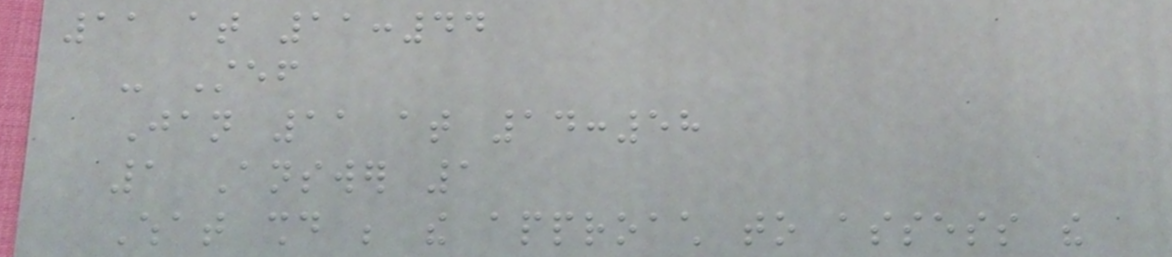11 at 11:44
- Stef
Jan 11 at 14:58
1 Answer 1
What should be the approach to assess the
